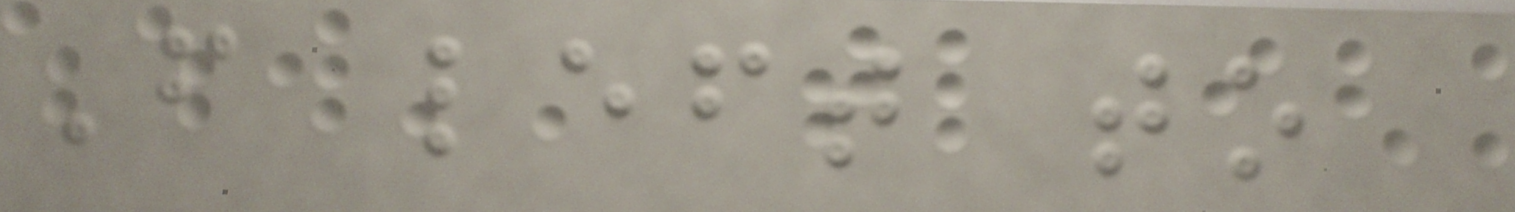From left to
